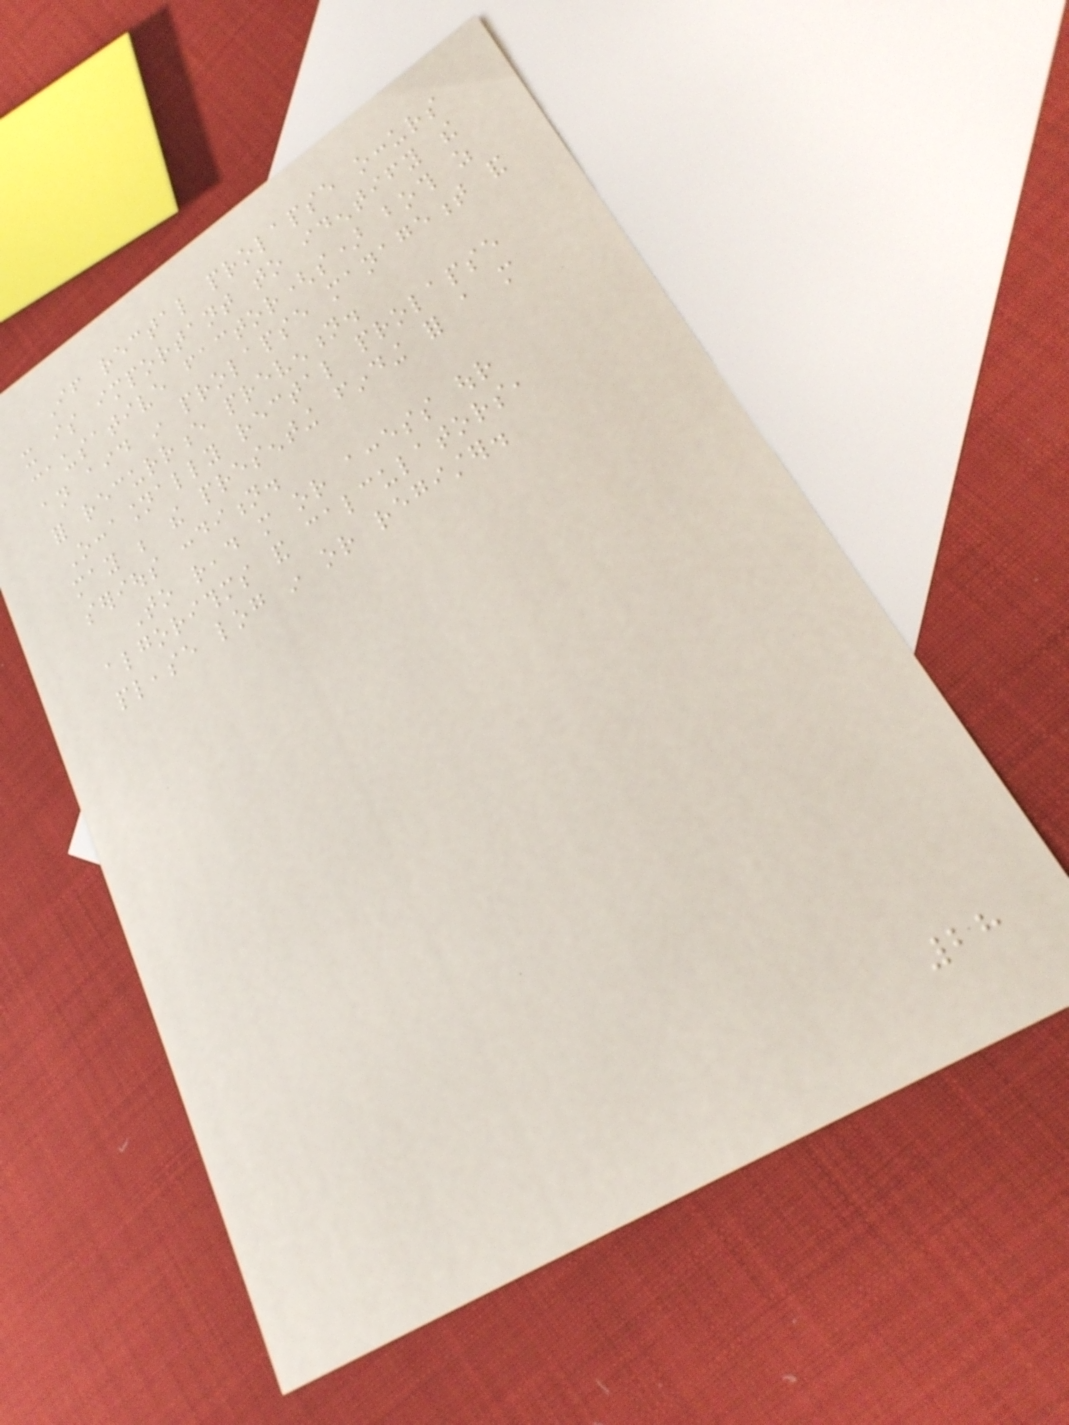If rectal prolapse occurs
it is important to identify the
causative factor(s) both as
an aid in prolapse management and
for recurrence prevention.
Occasionally rectal prolapse
may be the presenting finding for a more
serious condition.
To read more or access our
algorithms and calculators,
please log in or register.
28
